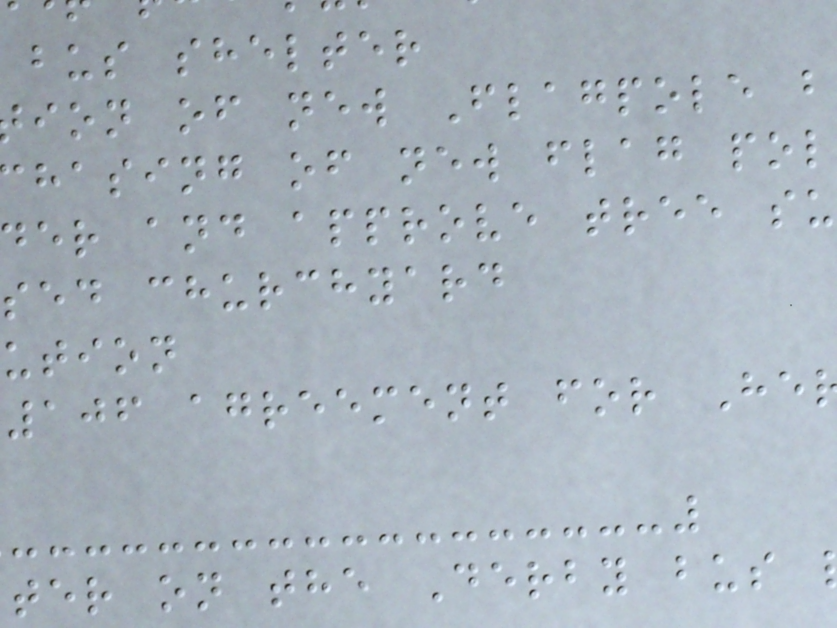bus shelter
ion of new Flagpole b
hasing of new flag pol
der and approve tree su
sed churchyard
ution
106 agreement for He
ter on the Derby bus
